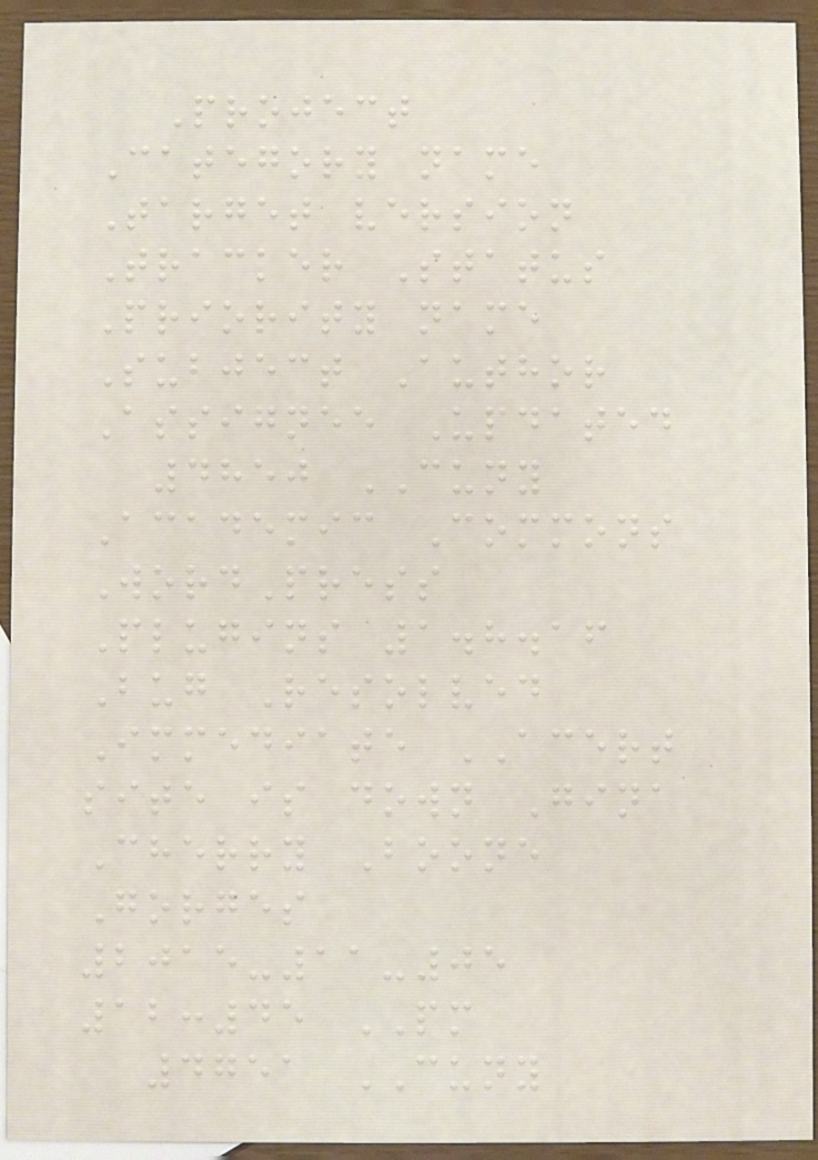Project
Category name
Target version
Tracker Status
Priority name
Subject Author
Assignee Updated
4850 CUNY
Academic Commons
WordPress
Plugins 1.8.16
Bug Resolved
Immediate ACERT
site is down Gina
Cherry Boone
Gorges
2015-11-05
12:45 PM
4751 CUNY
